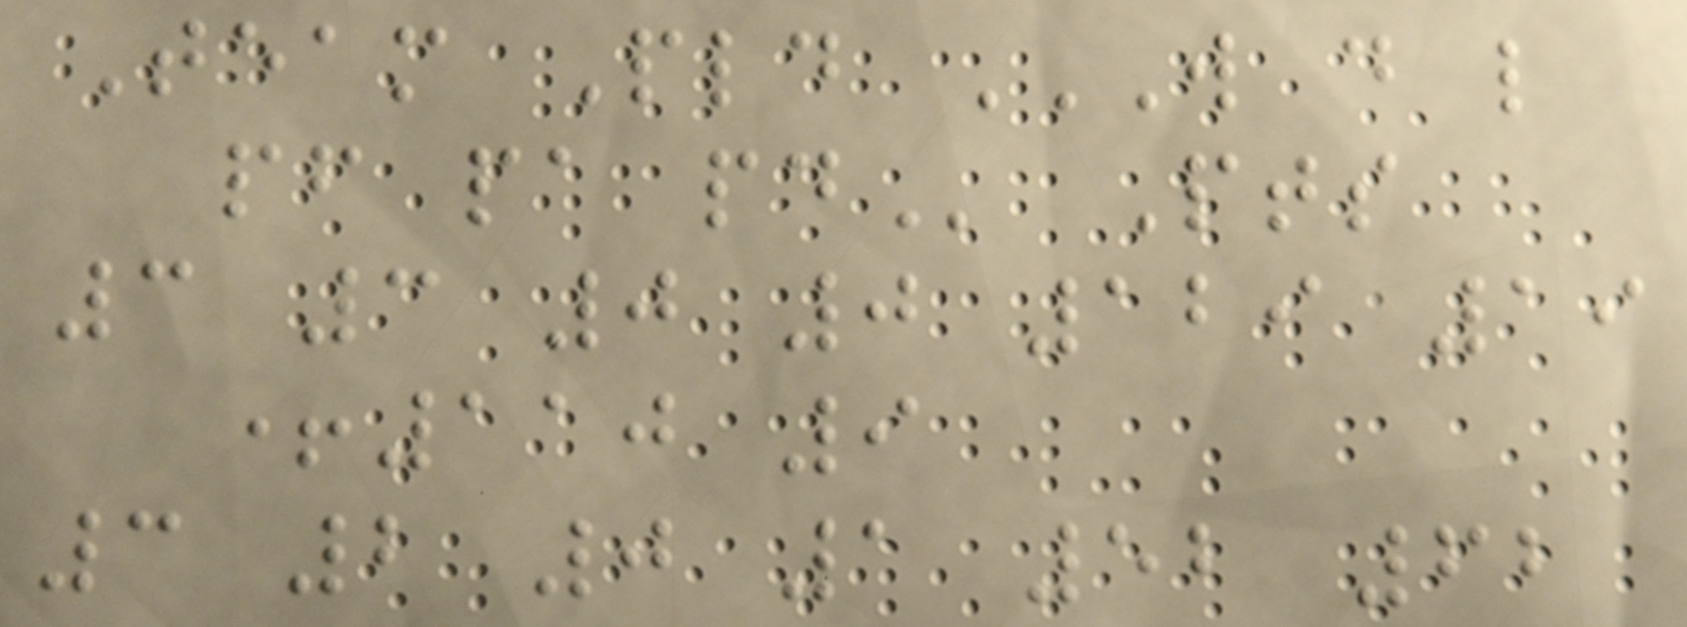Team Pld W D L
PF PA PD Pts
3 3 0 0 129 19
+110 9
3 2 0 1 52 62
